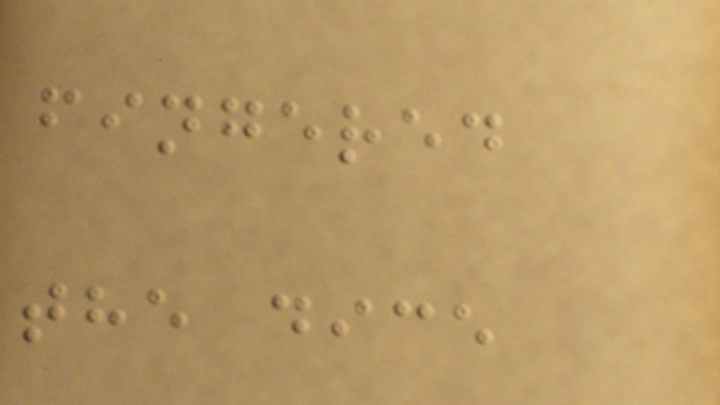fingered
the dice
